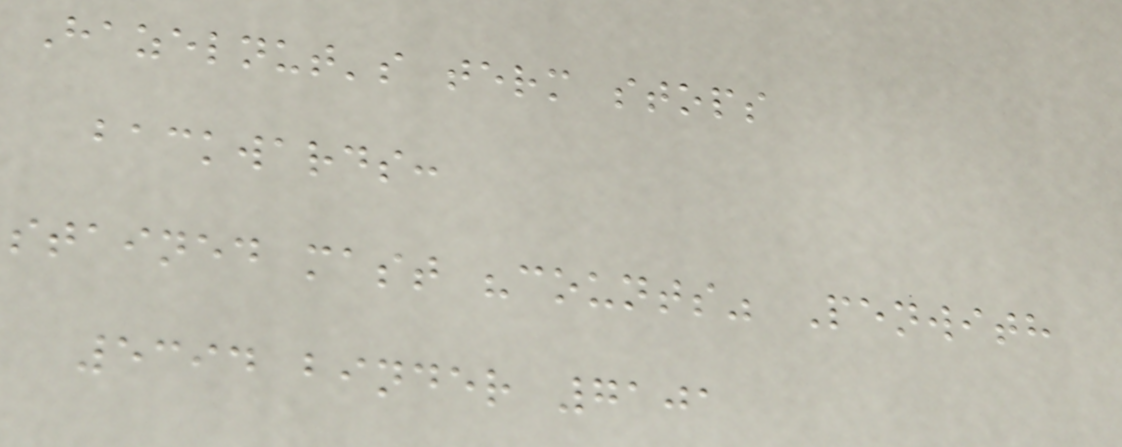Hazelnut's term stops
backwards:
stained mast "counts" Penwith
5394 binder 7101
